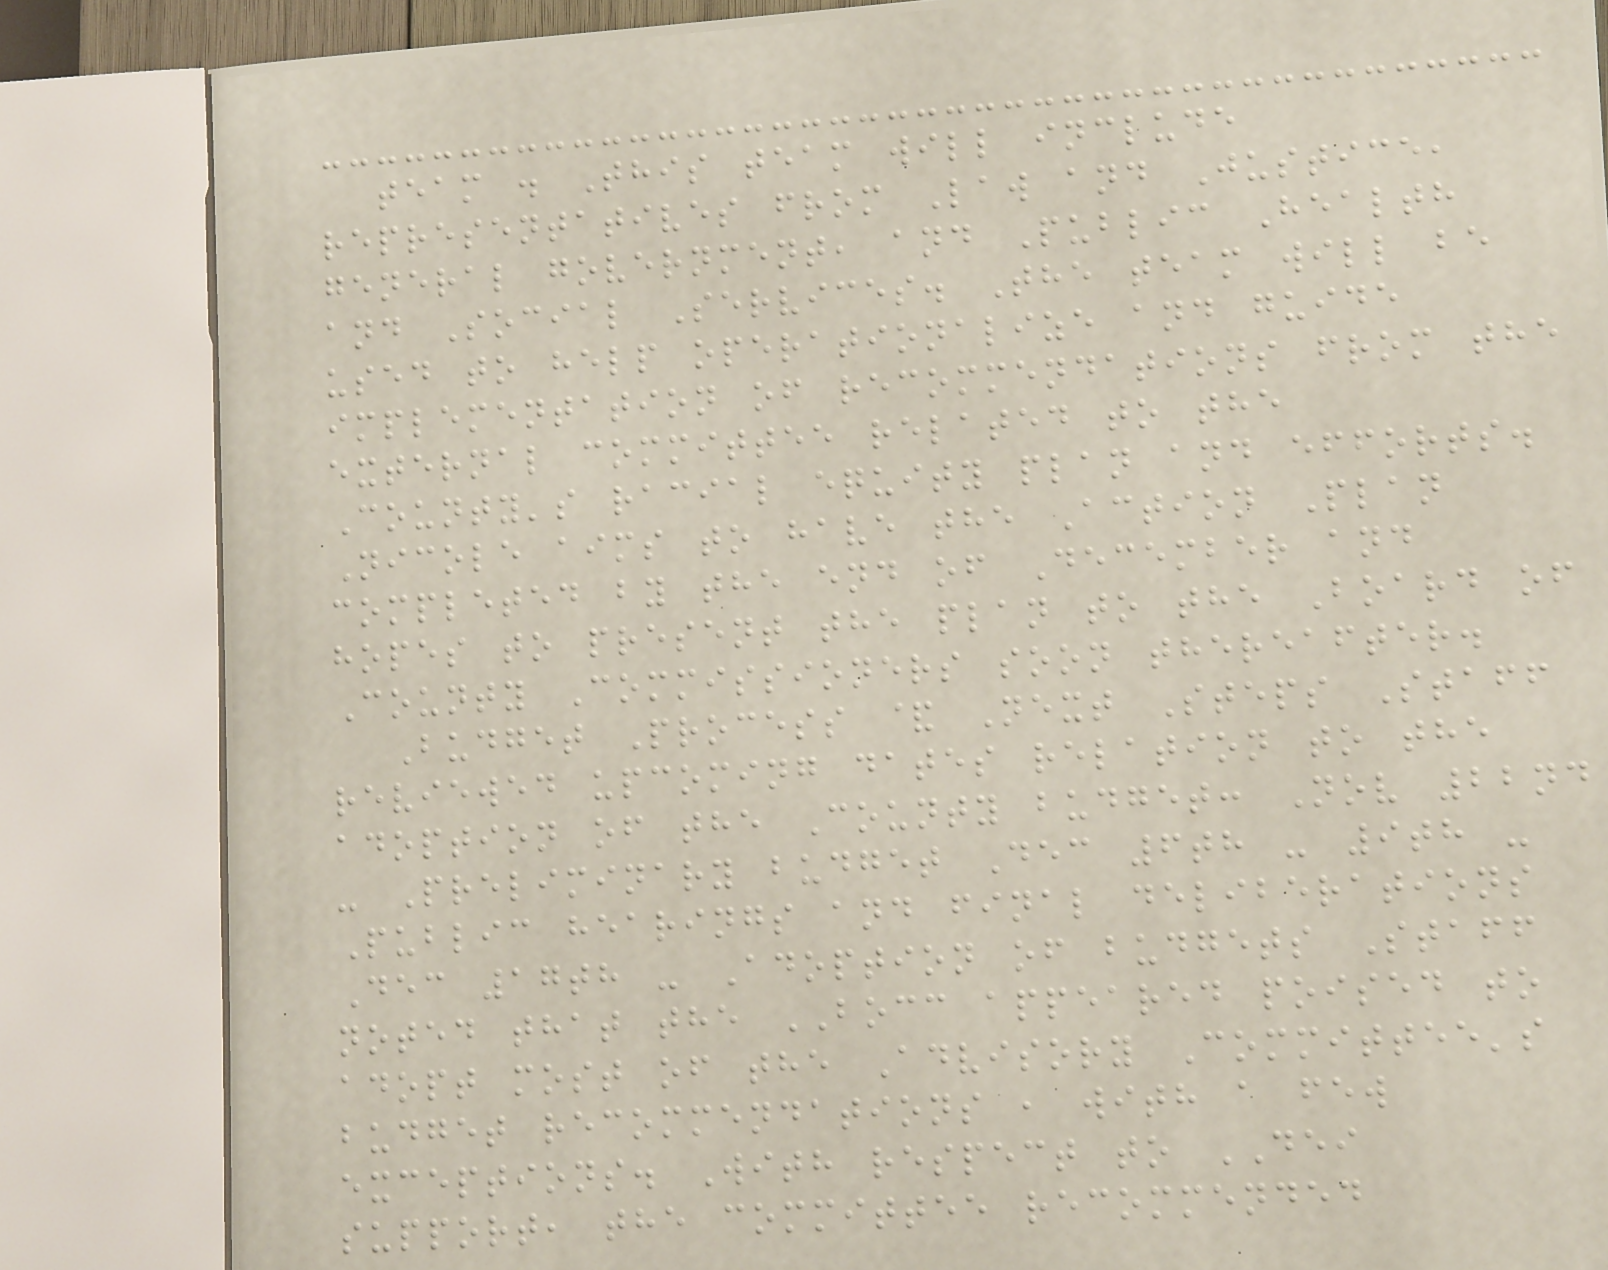team . This team will include
representatives from Law and Justice,
general government, and Public Health
and Social Services. The team will be
used to help operationalize and guide
implementation of recommendations from the
external committee related to the
County's racial equity plan and efforts.
Nicole aims to have the Action Plan
completed by the end of December and
hopes to present the plan to the Board of
County Commissioners soon thereafter.
Budget Process & Next Steps Staff
reviewed upcoming dates relation to the
adoption of the County budget: Nov 22nd
- Preliminary budget Dec 6th - 9th -
Public hearings and final deliberations
Dec 17th - Adoption of budgets Staff
noted that the BOCC appeared poised to
adopt most of the Advisory Committee's
budget recommendations , with a few
exceptions. With respect to DEI
support, the committee recommended
